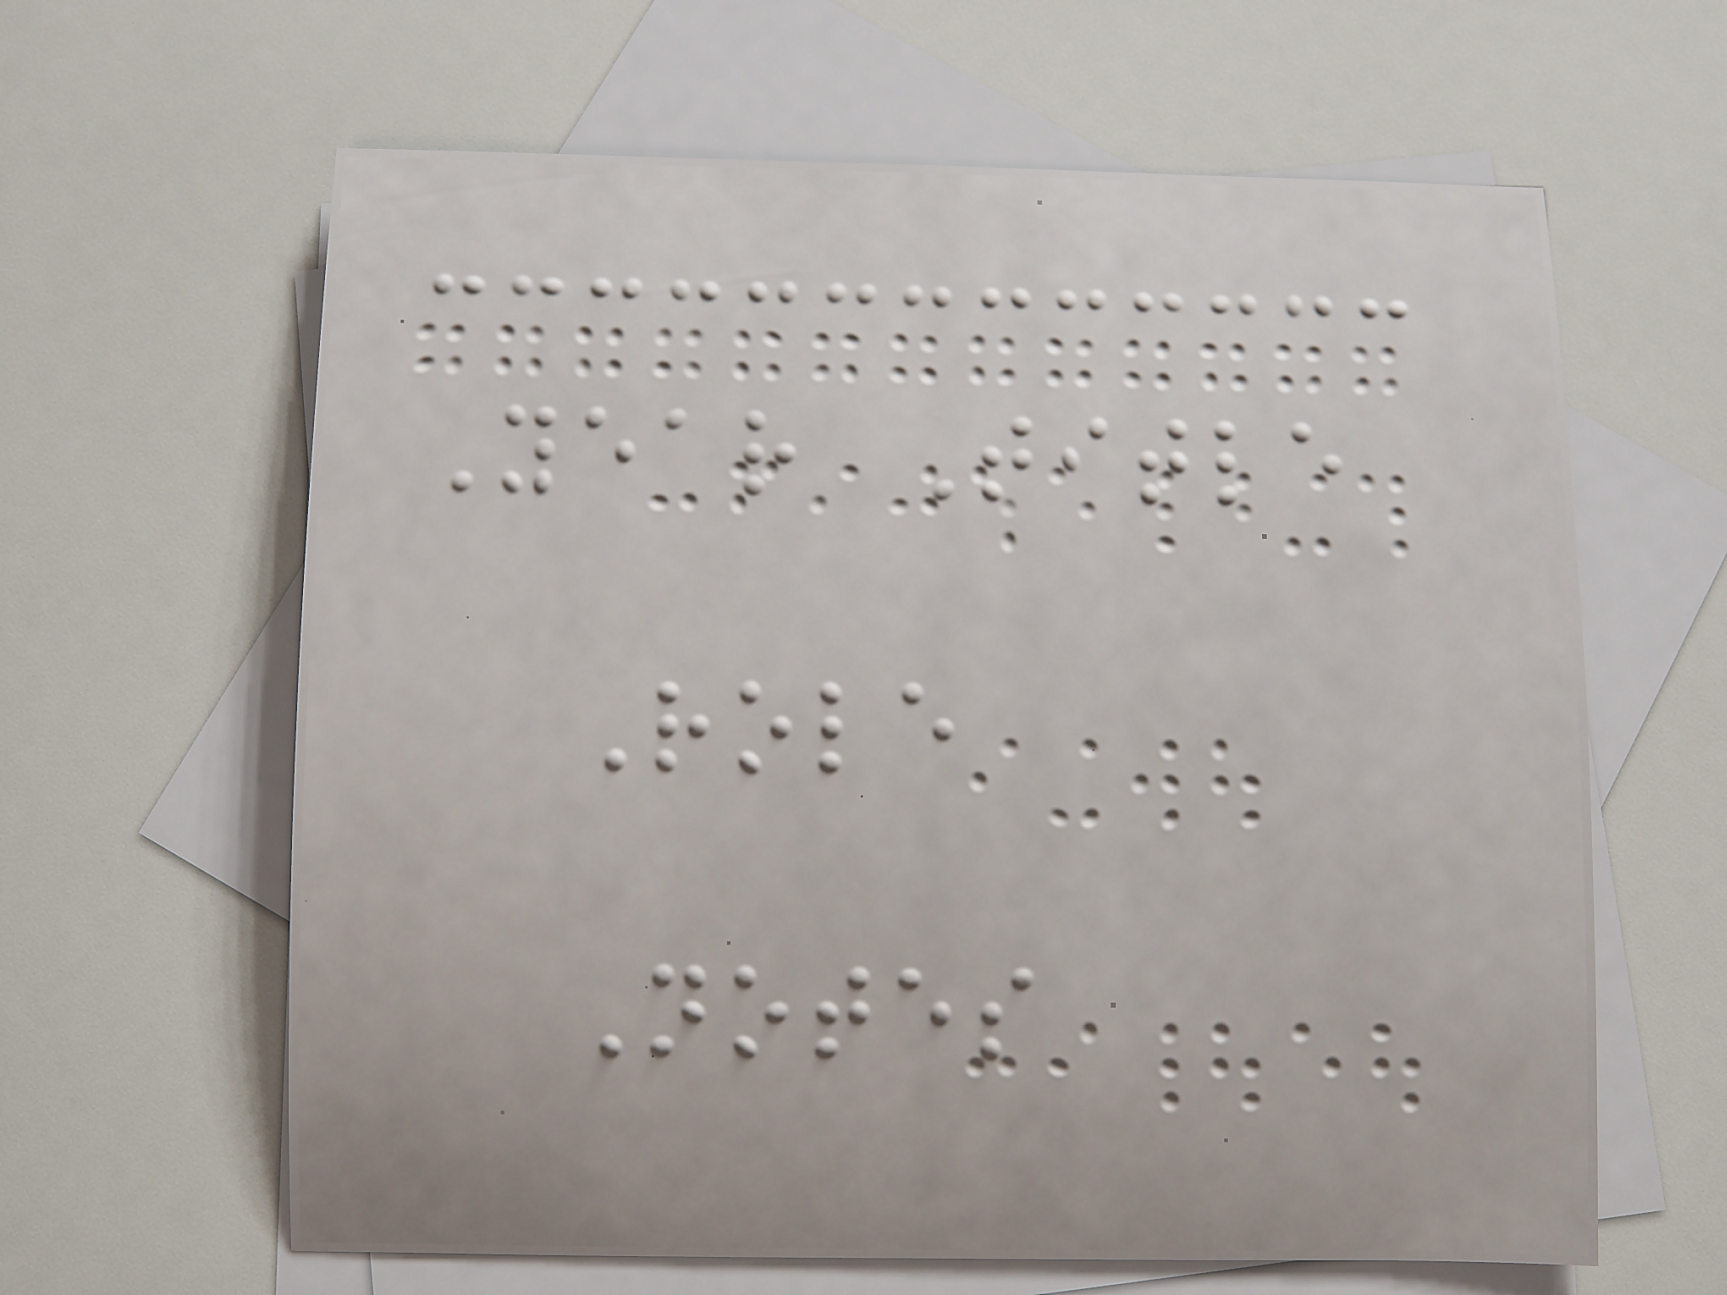Year Title
Role
Notes
